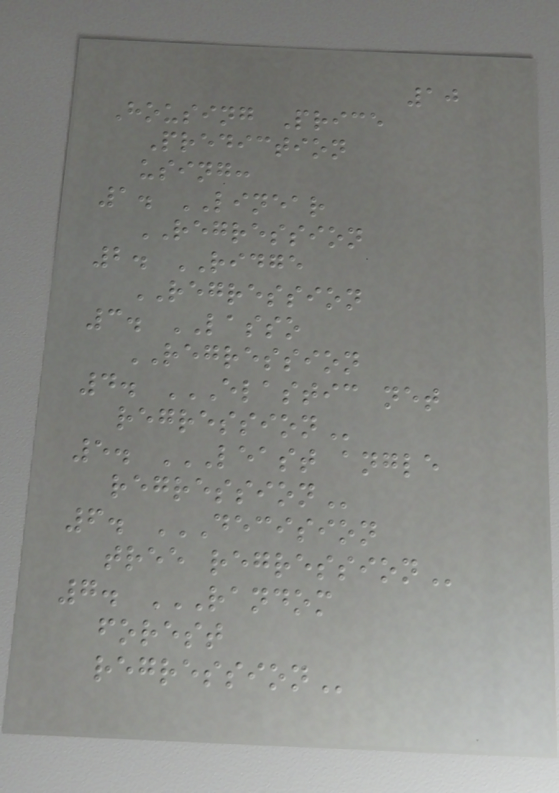10
Housing Price
Prediction
using:
1. LINEAR
REGRESSION
2. RIDGE
REGRESSION
3. LASSO
REGRESSION
4. ELASTIC NET
REGRESSION
5. LEAST ANGLE
REGRESSION
6. DECISION
TREE REGRESSION
7. RANDOM
FOREST
REGRESSION
